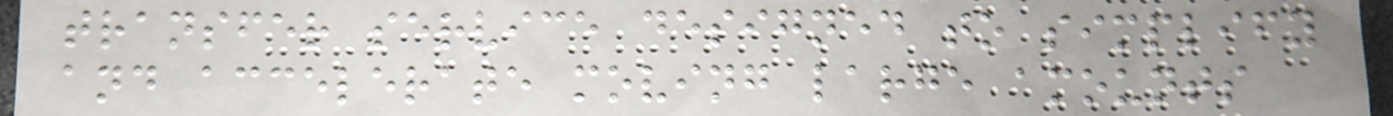transfer service designed to simplify
and accelerate moving large amounts
